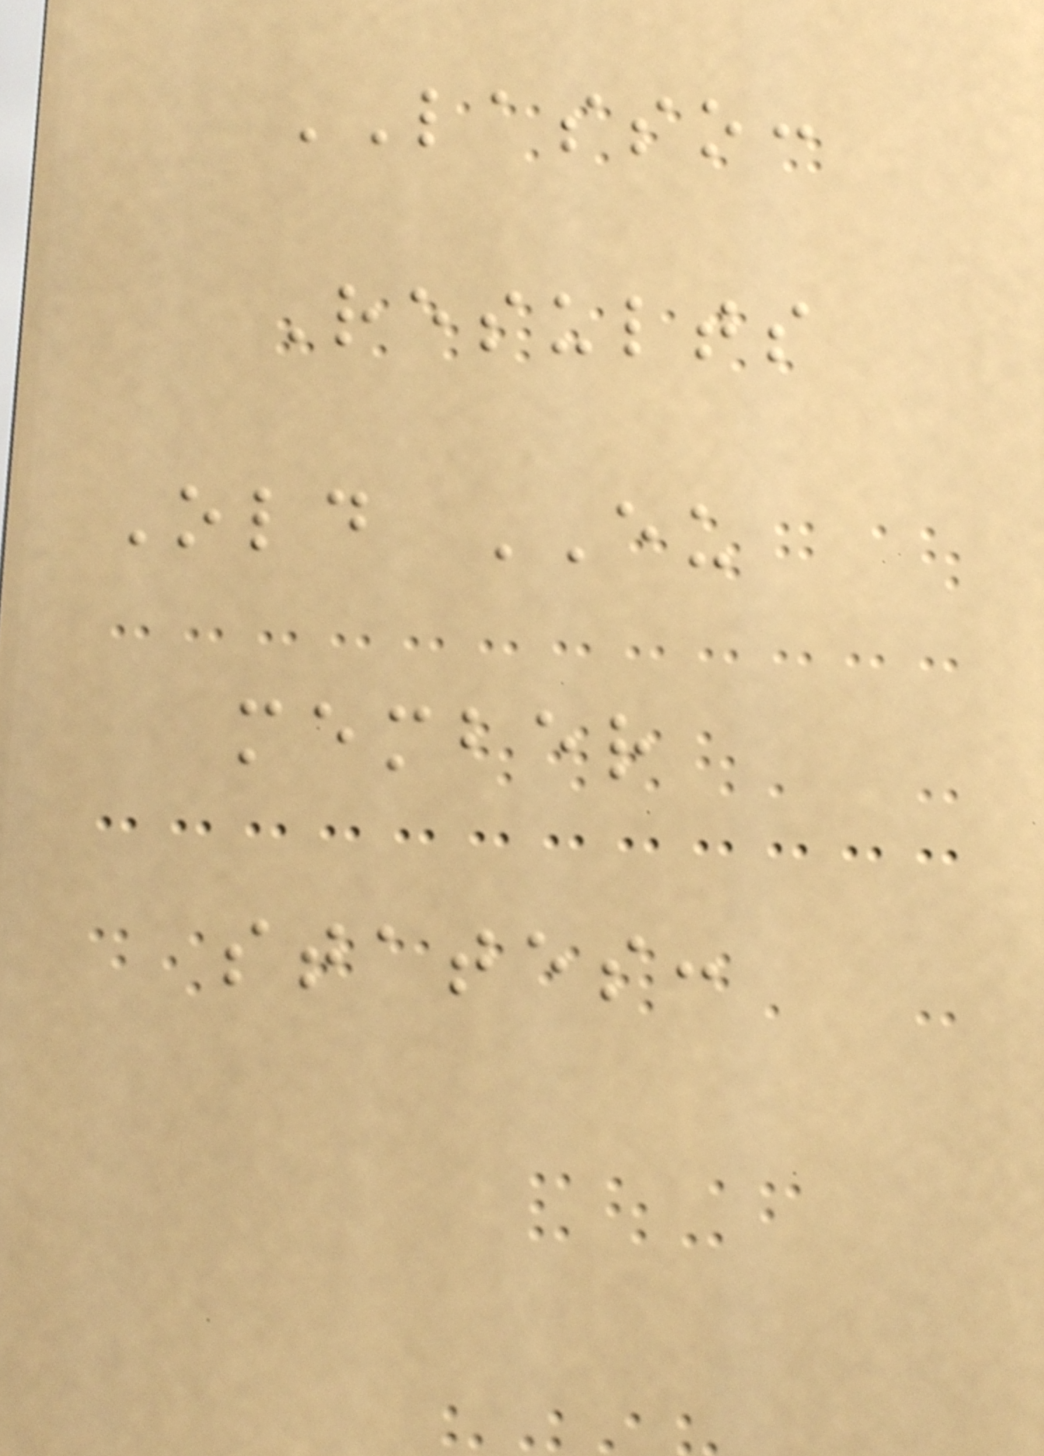LASSO:
Results
Old EU
member
states:
